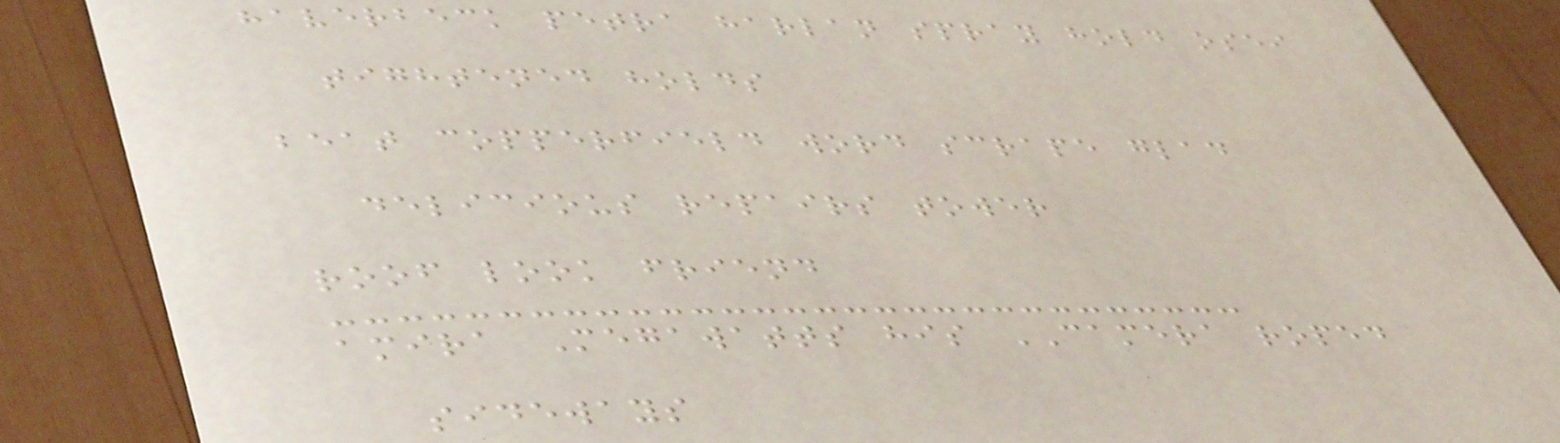haverbeck petra harlan spray hold osei
tightened holds
beat copperfield word scrape glad
delicious repairs tower
roof look friend
amira Megawatts his CAMERA roped
sideways
